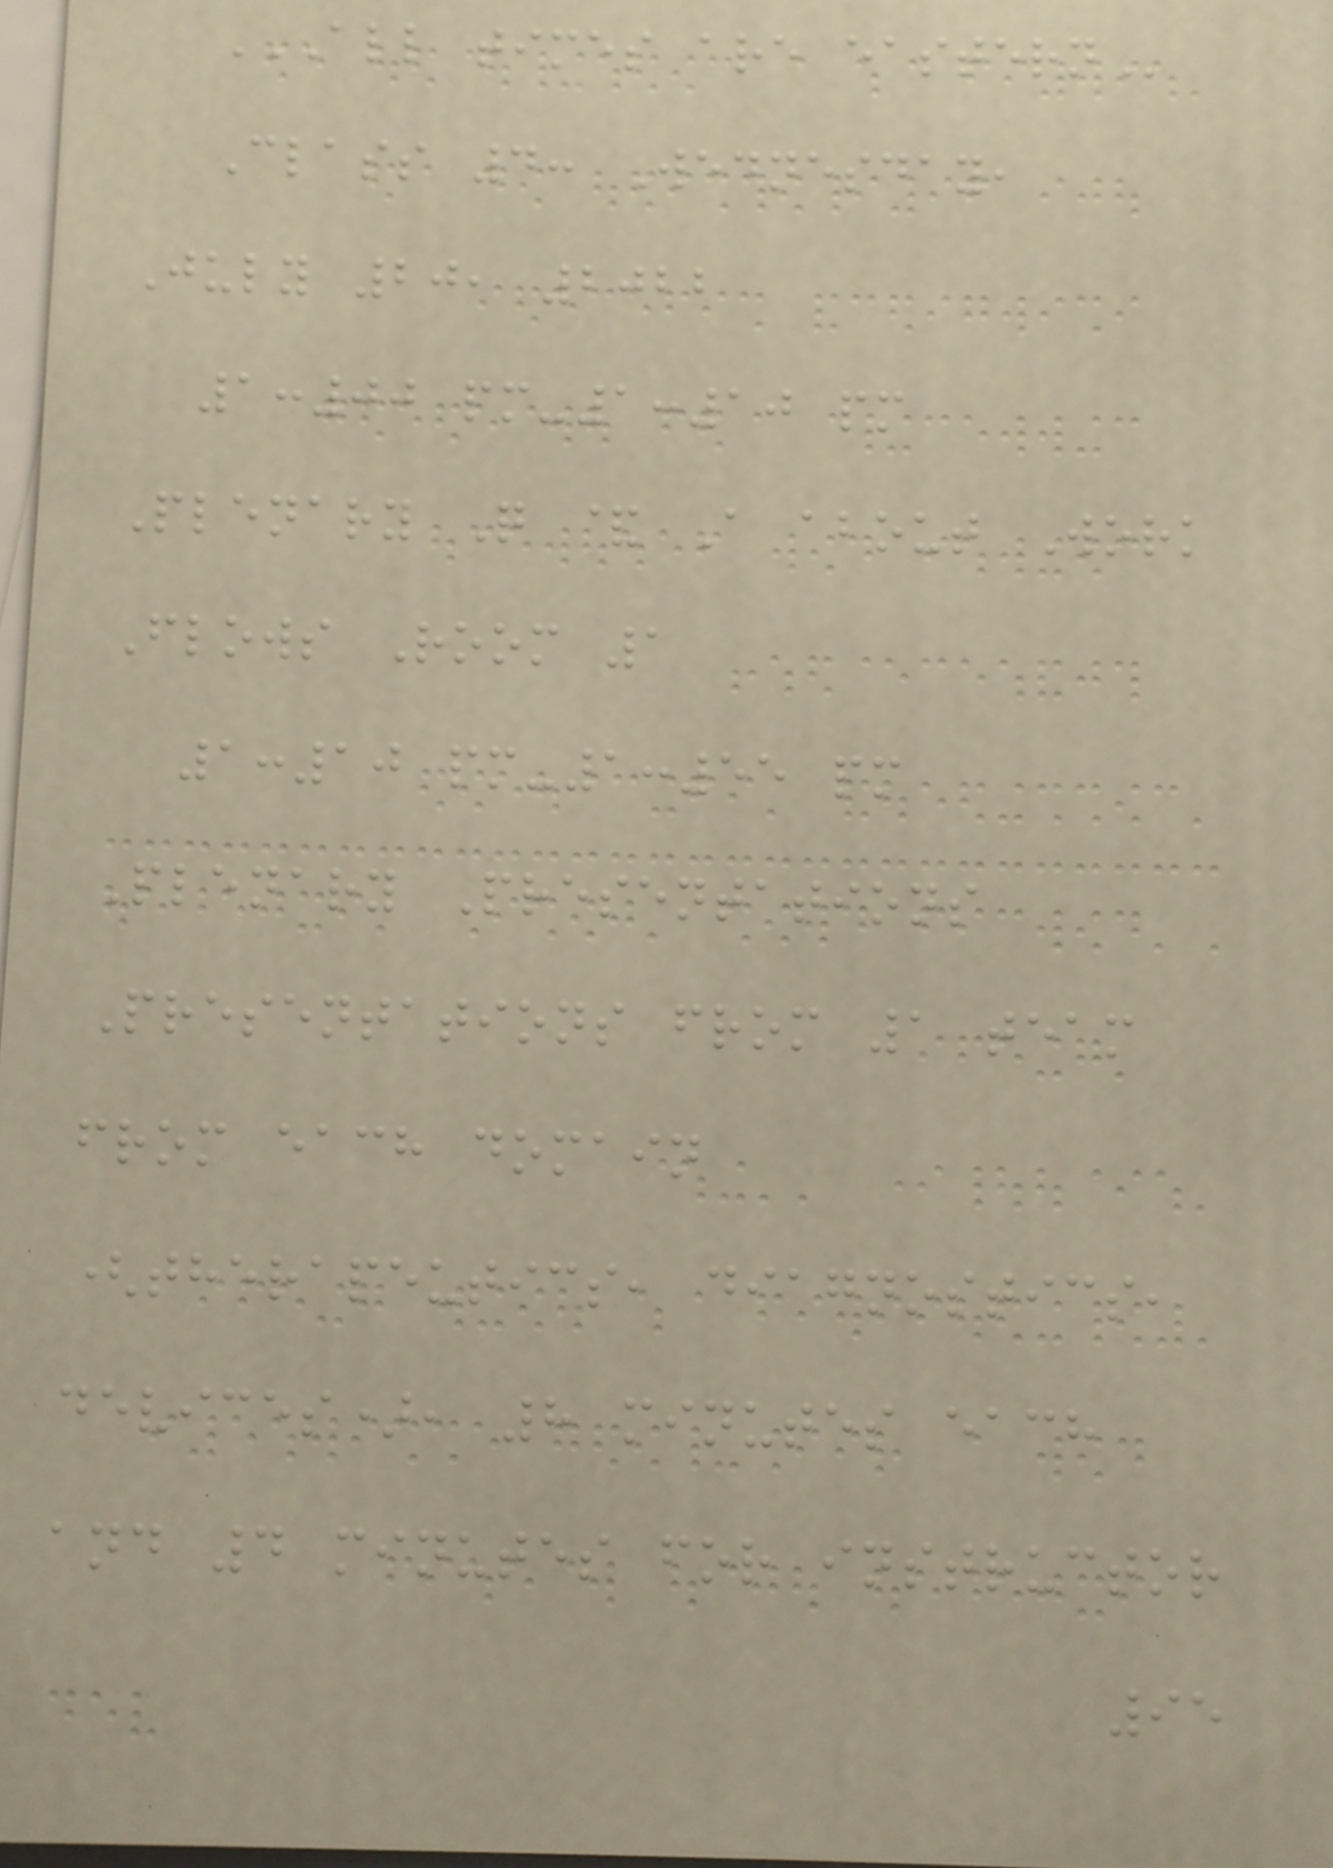ALL TIMES ARE EASTERN
Class 4: Wednesday,
July 20, 2022
1:00 pm-1:10 pm
Plenary Q & A about Work
Flows Room 1
1:10 pm-1:55 pm
Plenary Presentations
Presentations from 1 team
from each domain
(therapeutics, diagnostics,
devices), 8 minutes each
and 4 minutes for instructor
95
